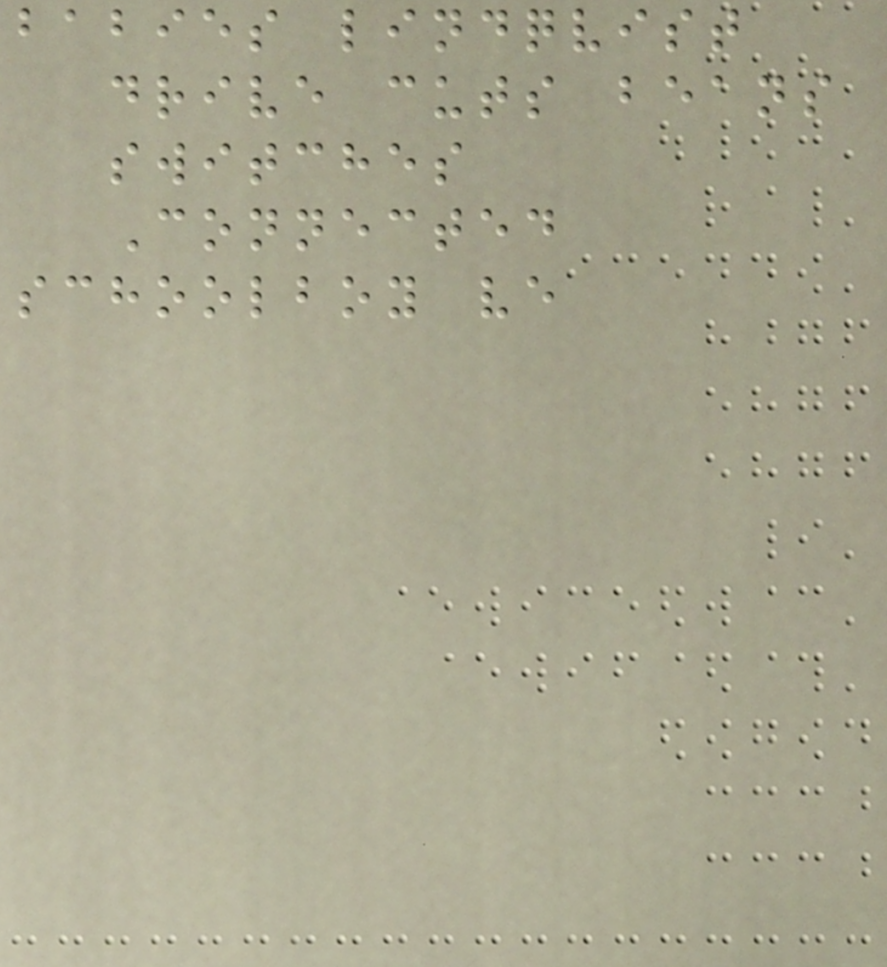babies lindqvist
drive cuts beans
switches
Connected
schoolboy ve
